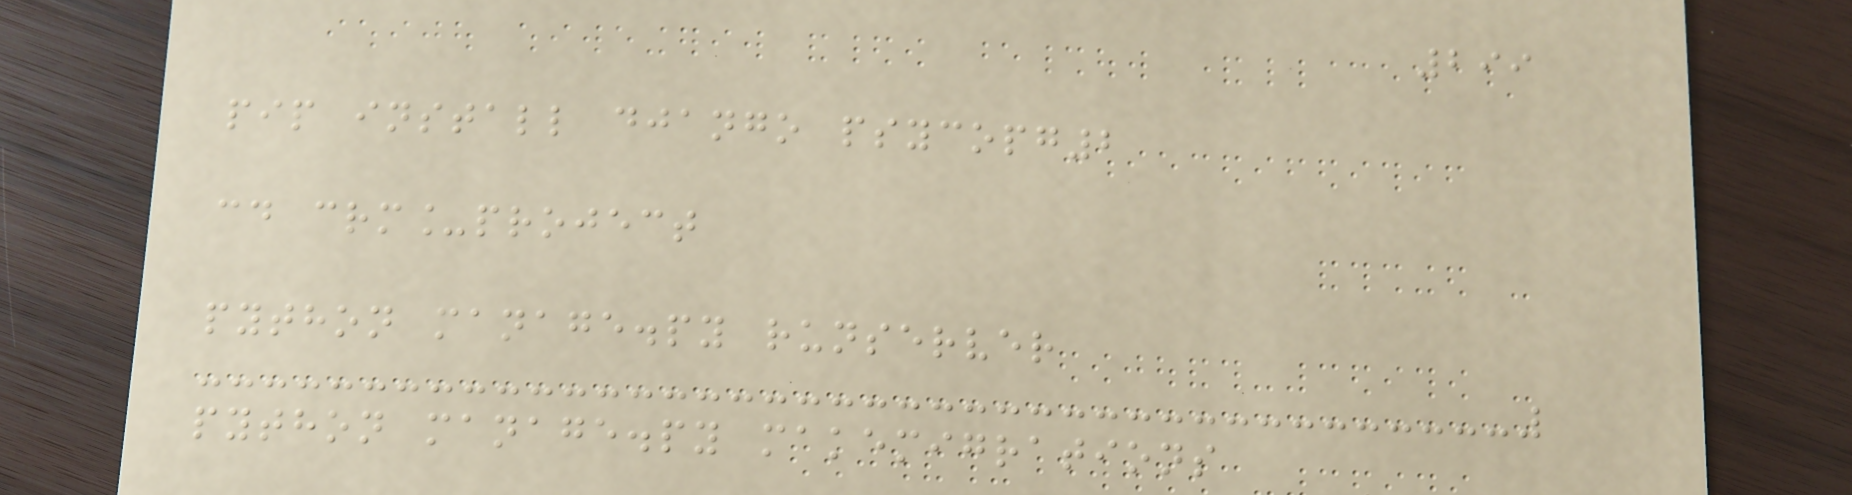299
pip install django psycopg2
cd crm_project
python manage.py runserver
python manage.py makemigrations
